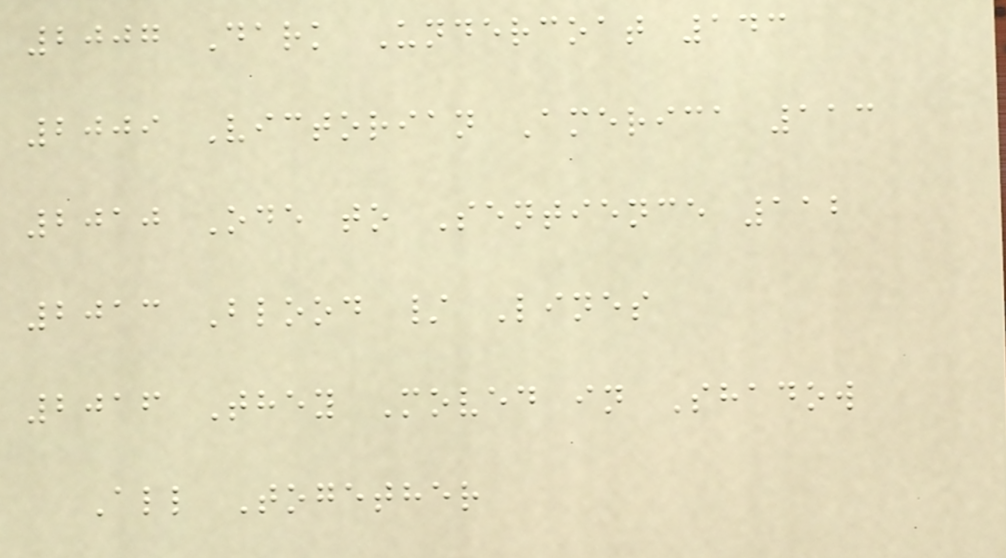2007 Dark Undercoat 143
2009 Victorian America 113
2010 Ode to Sentience 112
2013 Blood / Lines
2016 They Moved in Shadow
All Together
